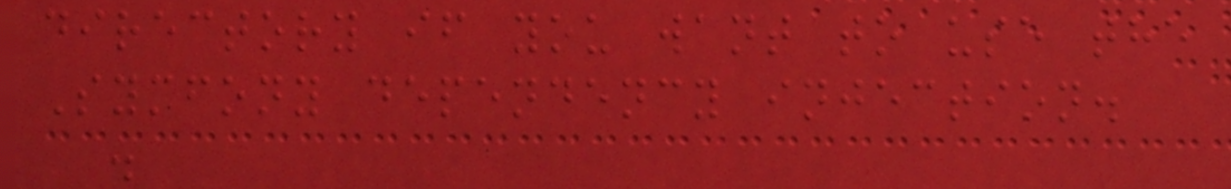directory if you want to use the
Symfony dependency injection.
.
